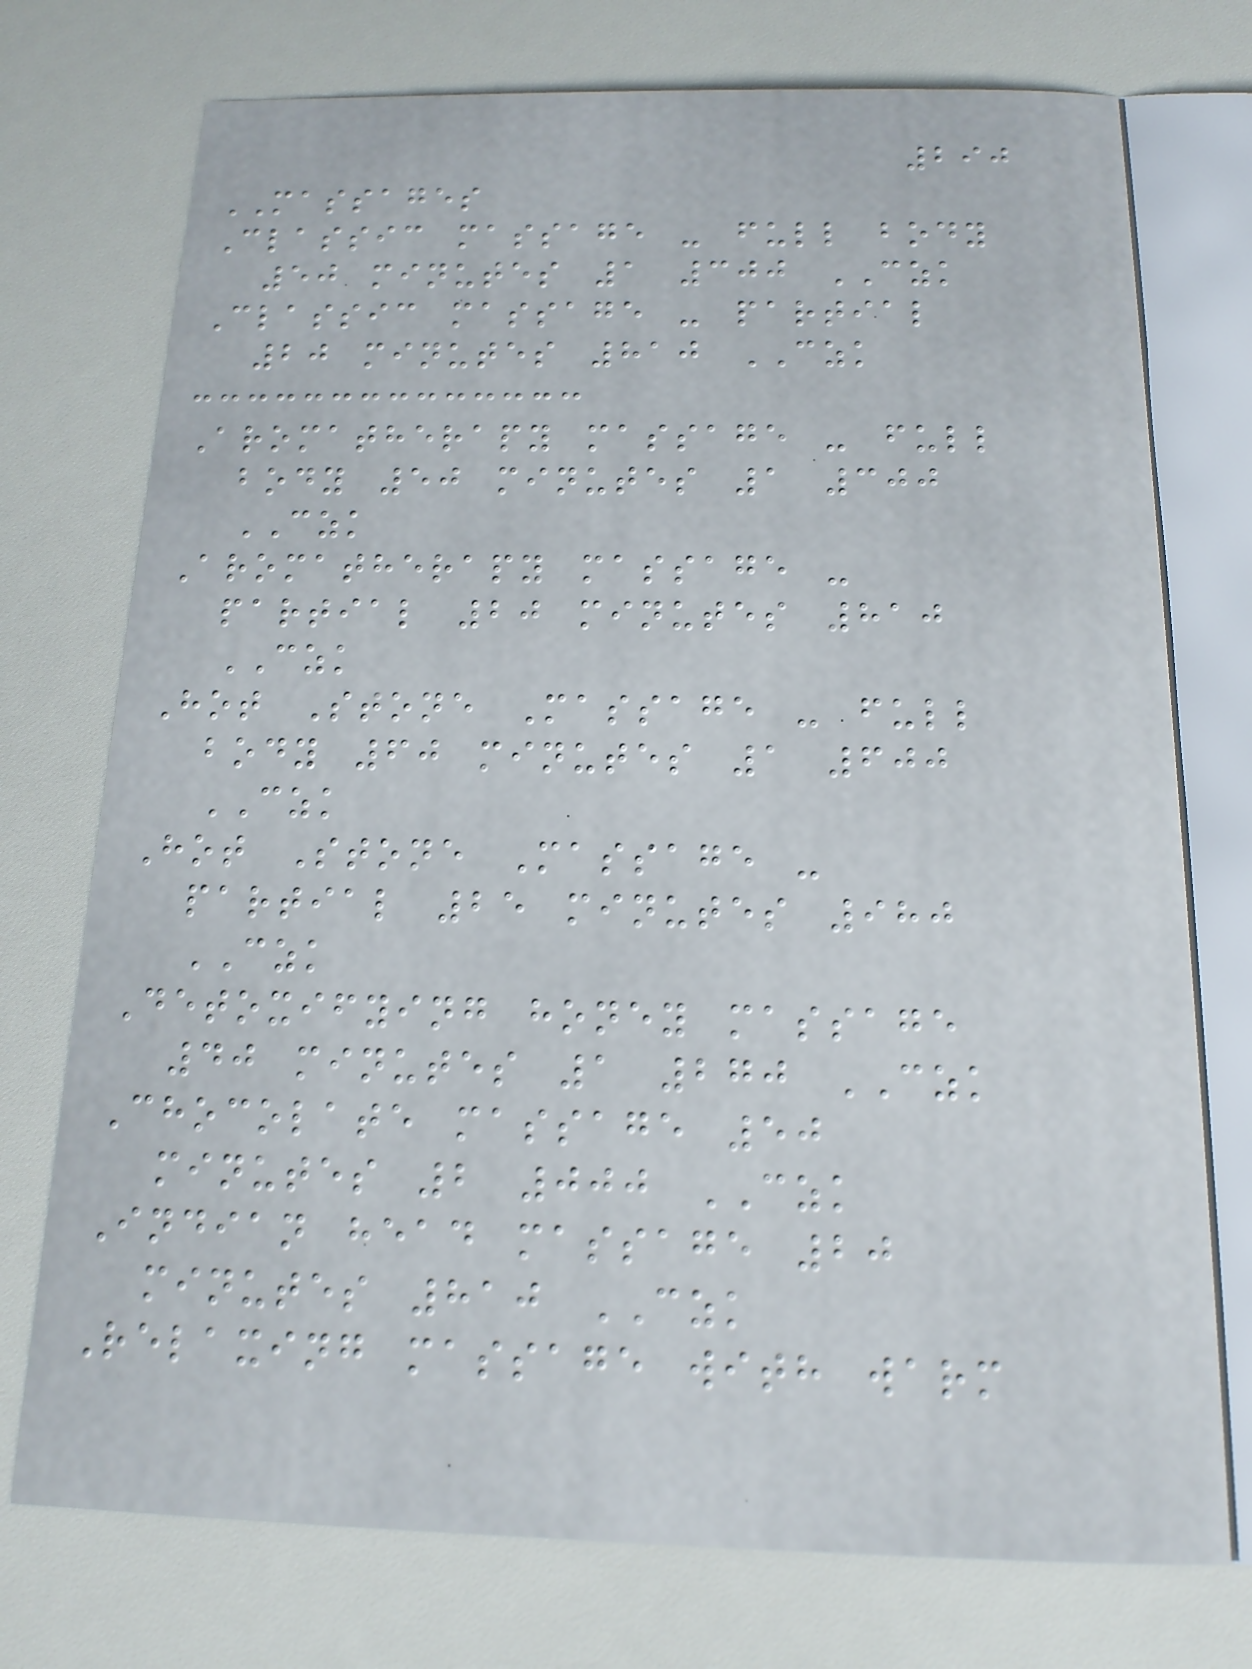290
MASSAGES
Classic massage - full body
50 minutes 1 300 CZK
Classic massage - partial
20 minutes 810 CZK
Aromatherapy massage - full
body 50 minutes 1 300
CZK
Aromatherapy massage -
partial 20 minutes 810
CZK
Hot Stone Massage - full
body 60 minutes 1 600
CZK
Hot Stone Massage -
partial 25 minutes 980
CZK
Detoxifying honey massage
40 minutes 1 270 CZK
Chocolate massage 50
minutes 2 000 CZK
Indian head massage 20
minutes 810 CZK
Relaxing massage with warm
